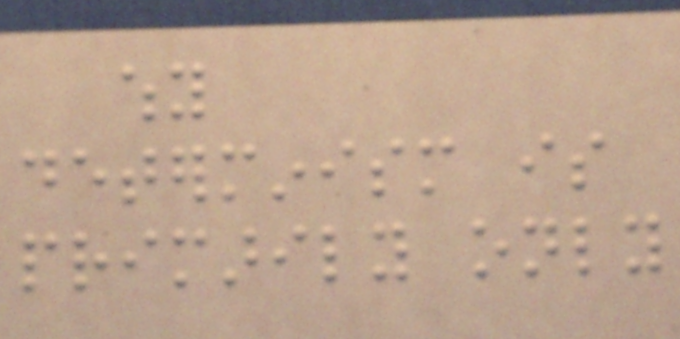why
determinism is
primarily only
